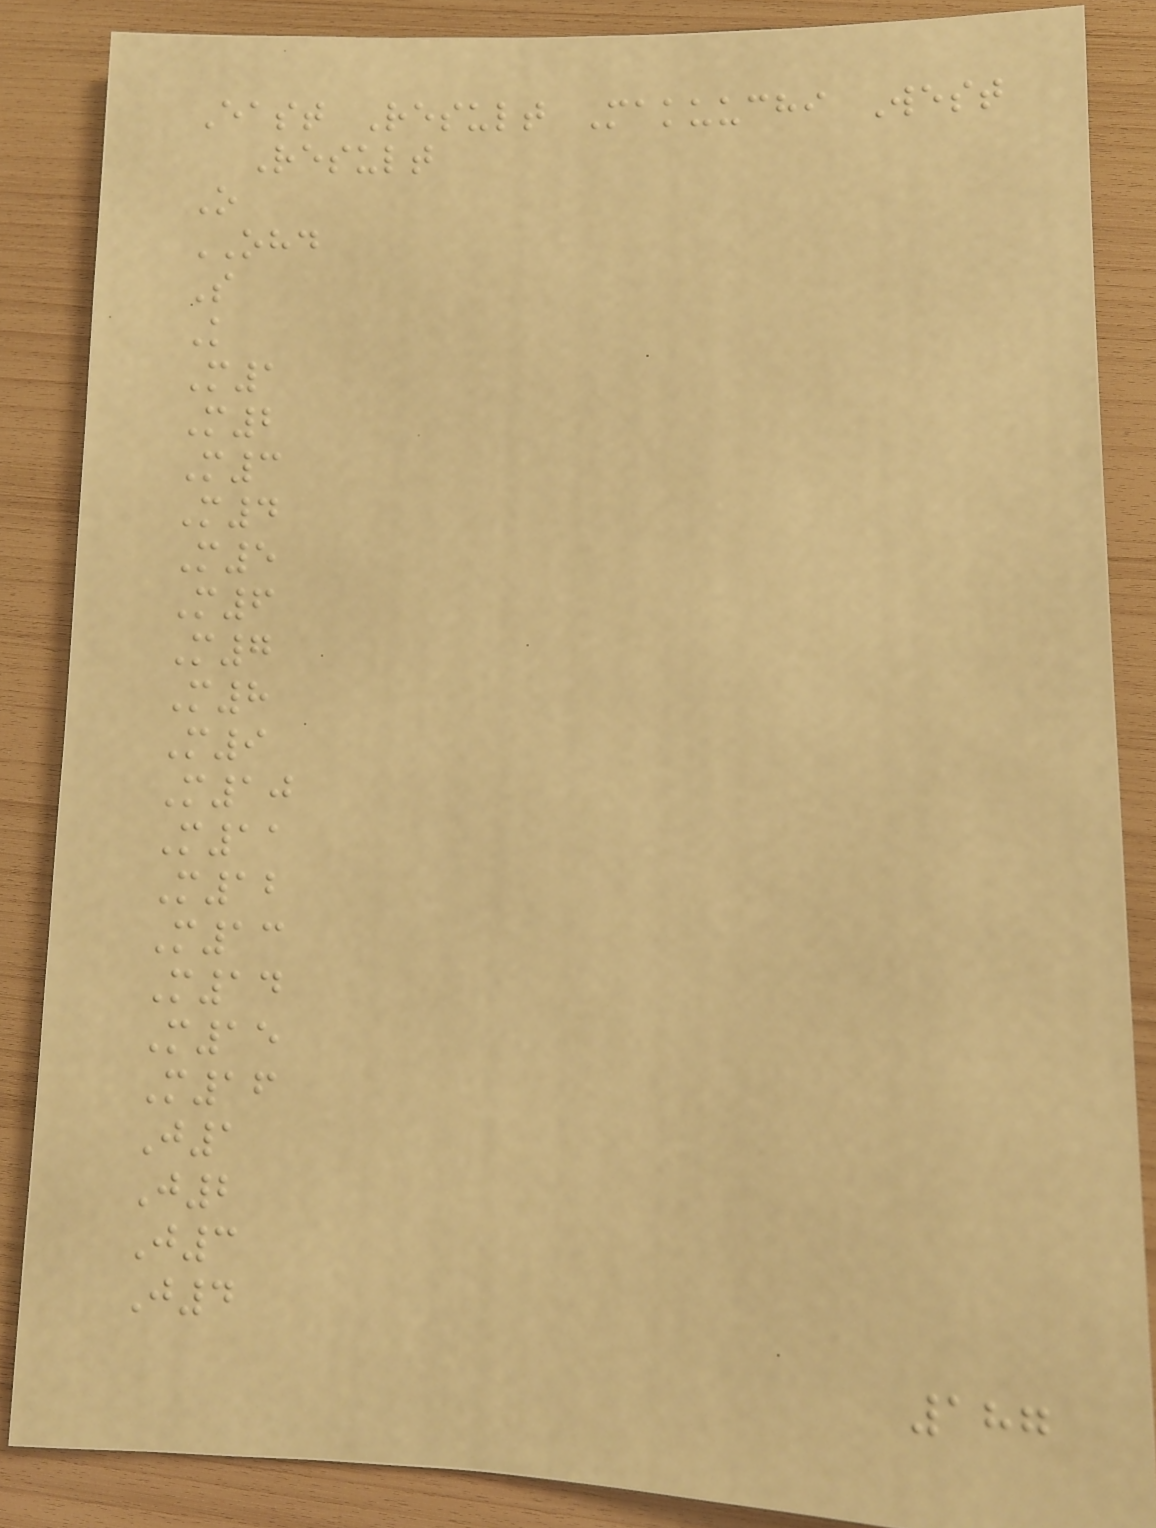East Result Makuuchi West
Result
O
OHD
S
K
M1
M2
M3
M4
M5
M6
M7
M8
M9
M10
M11
M12
M13
M14
M15
M16
J1
J2
J3
J4
187
